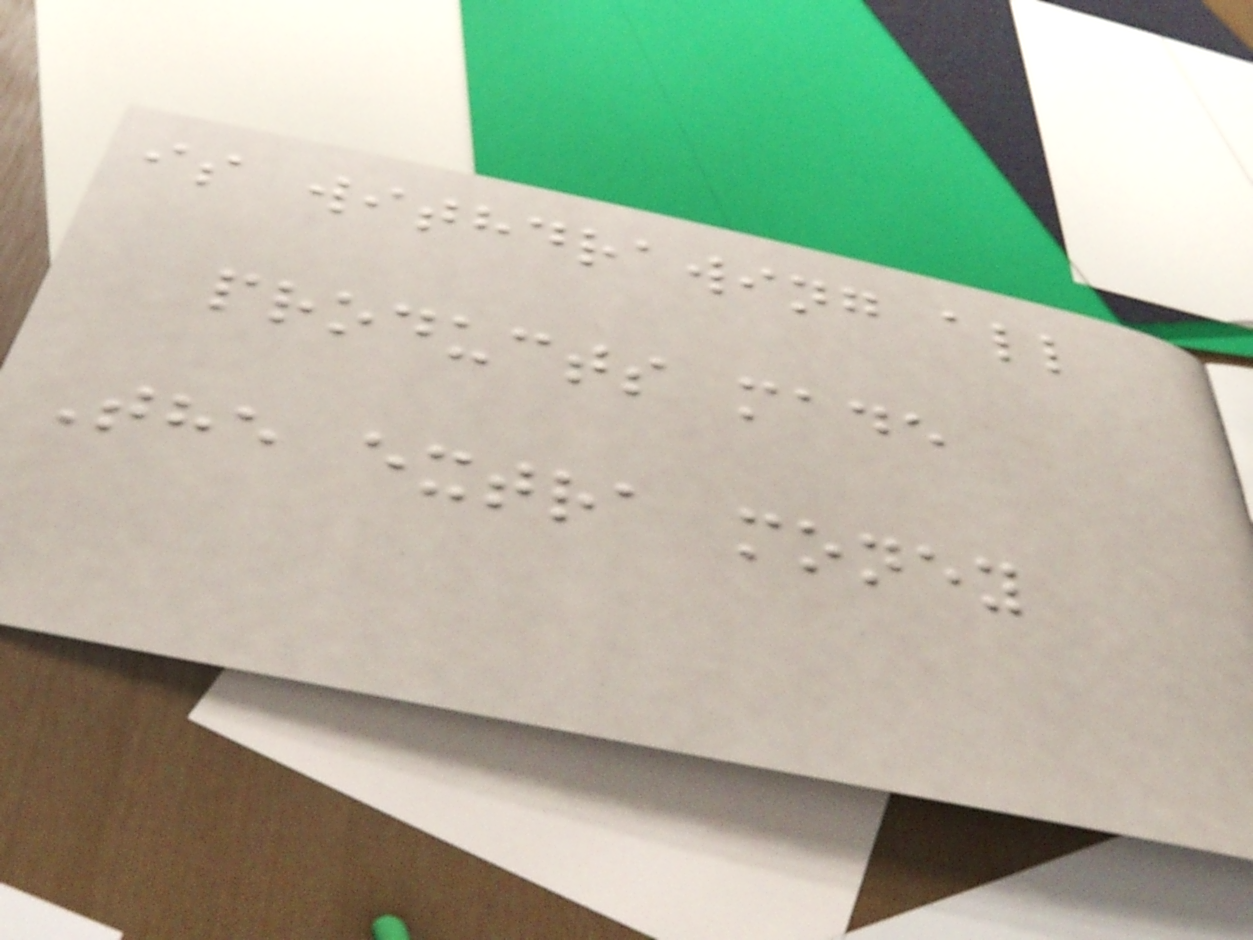is withdrawing all
products made
The extra money
